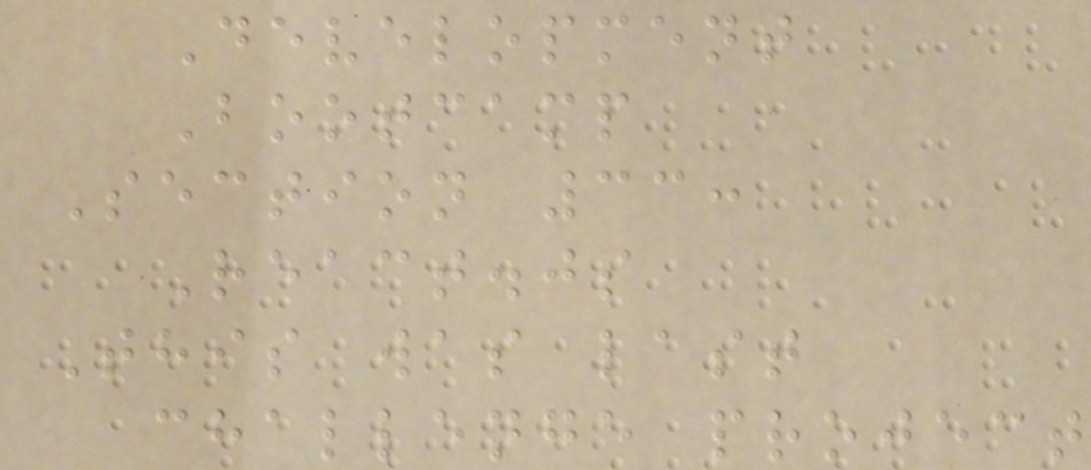Development
Bootcamp
Section 33:
React.js
This was last
challenge project
